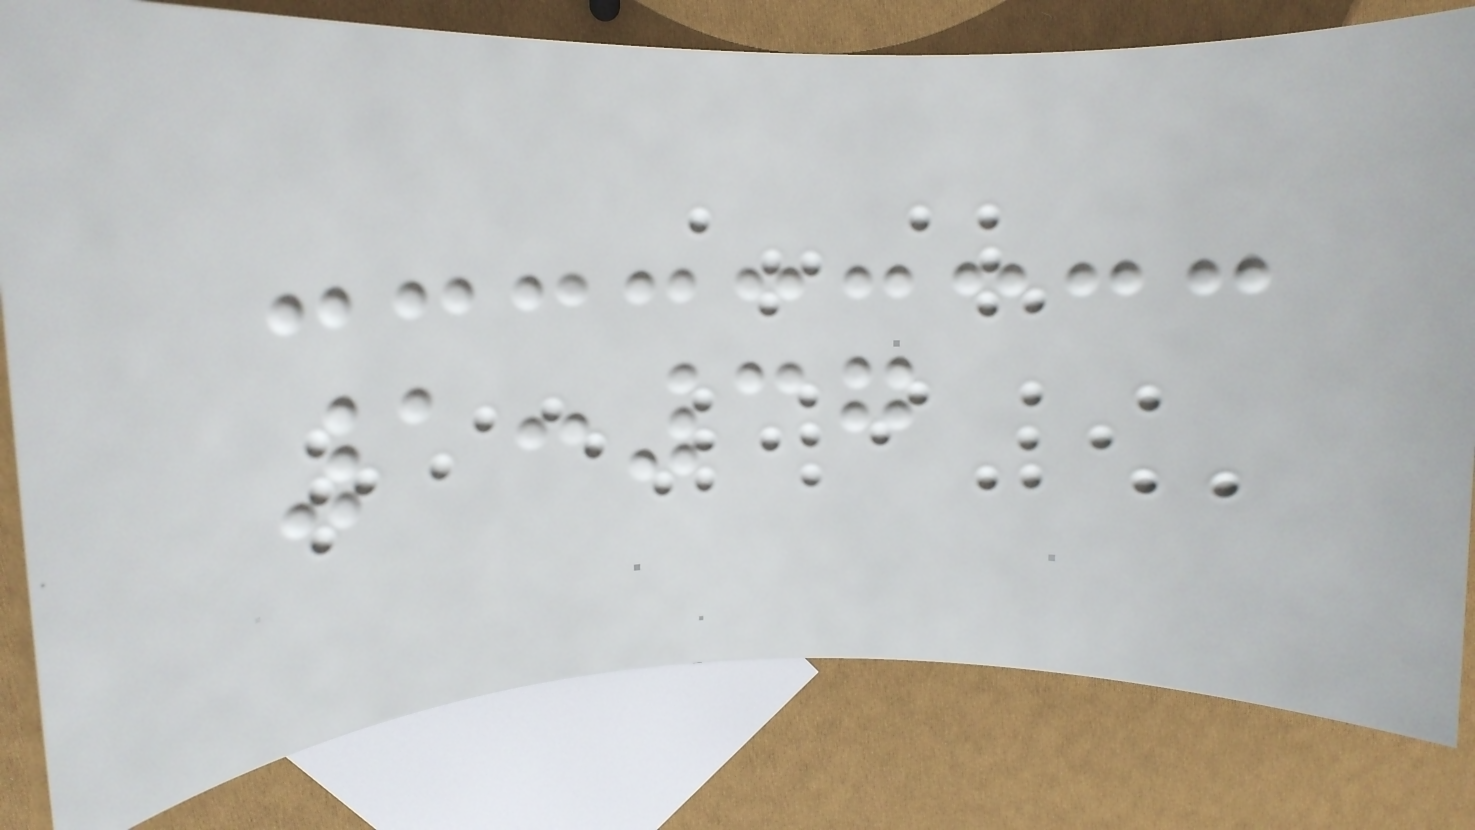1:37
